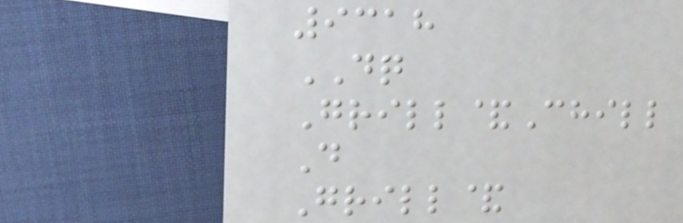9318
DQ
Grill&Chill
D
Grill&
